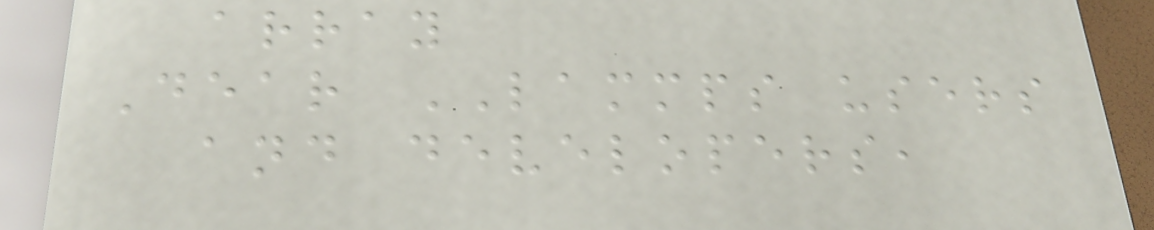array
Dear LAMMPS users
and developers,
